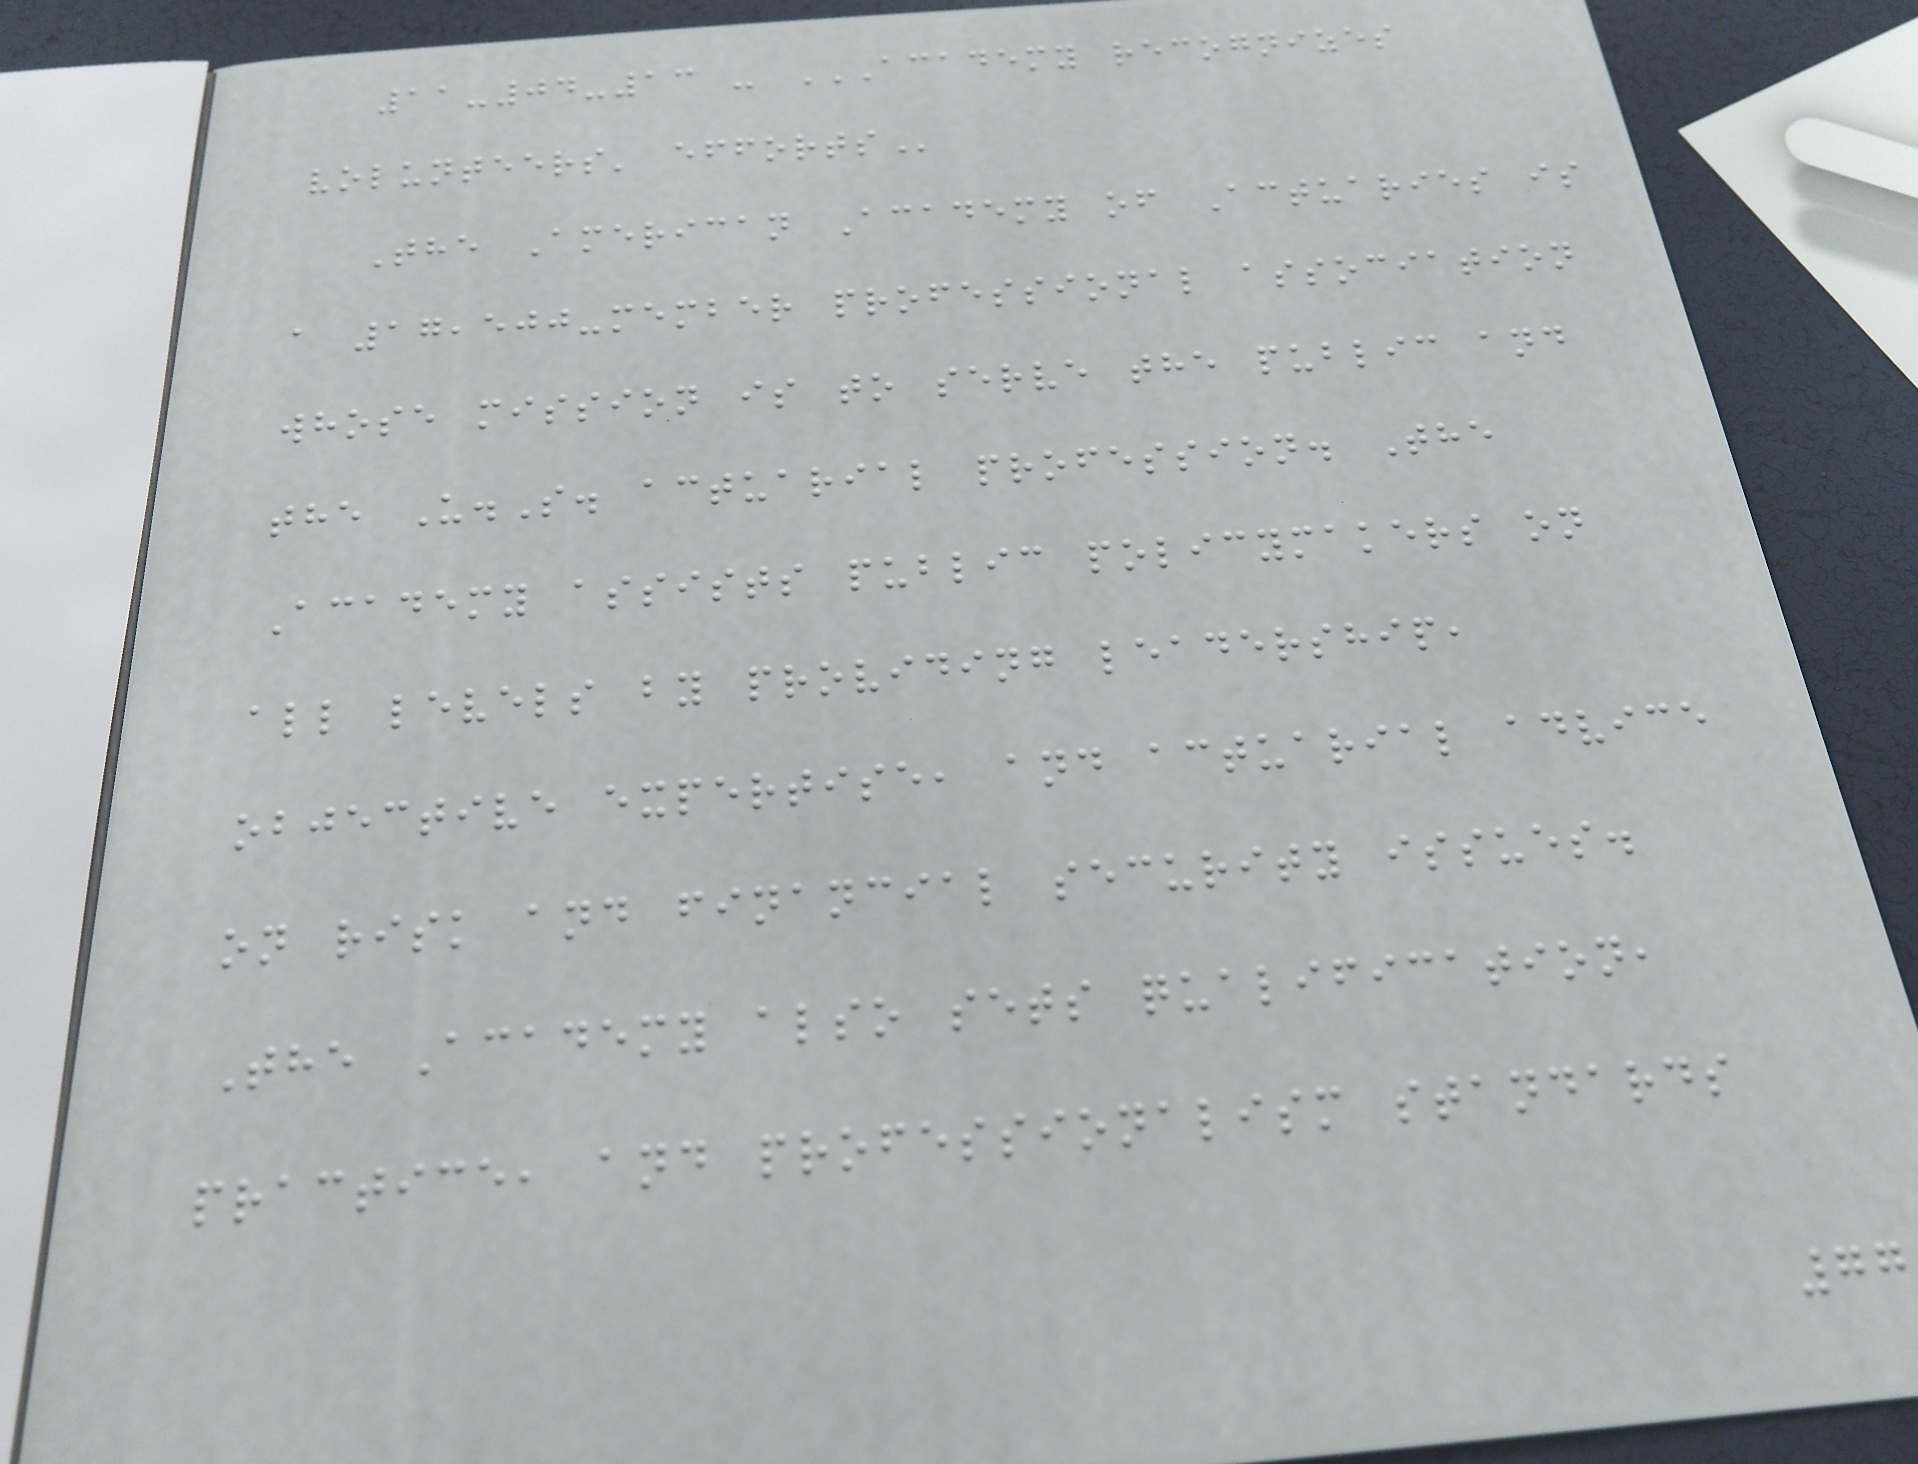11-04-13 - ACADEMY RECOGNIZES
VOLUNTEERS' EFFORTS
The American Academy of Actuaries is
a 17,500-member professional association
whose mission is to serve the public and
the U.S. actuarial profession. The
Academy assists public policymakers on
all levels by providing leadership,
objective expertise, and actuarial advice
on risk and financial security issues.
The Academy also sets qualification,
practice, and professionalism standards
77
